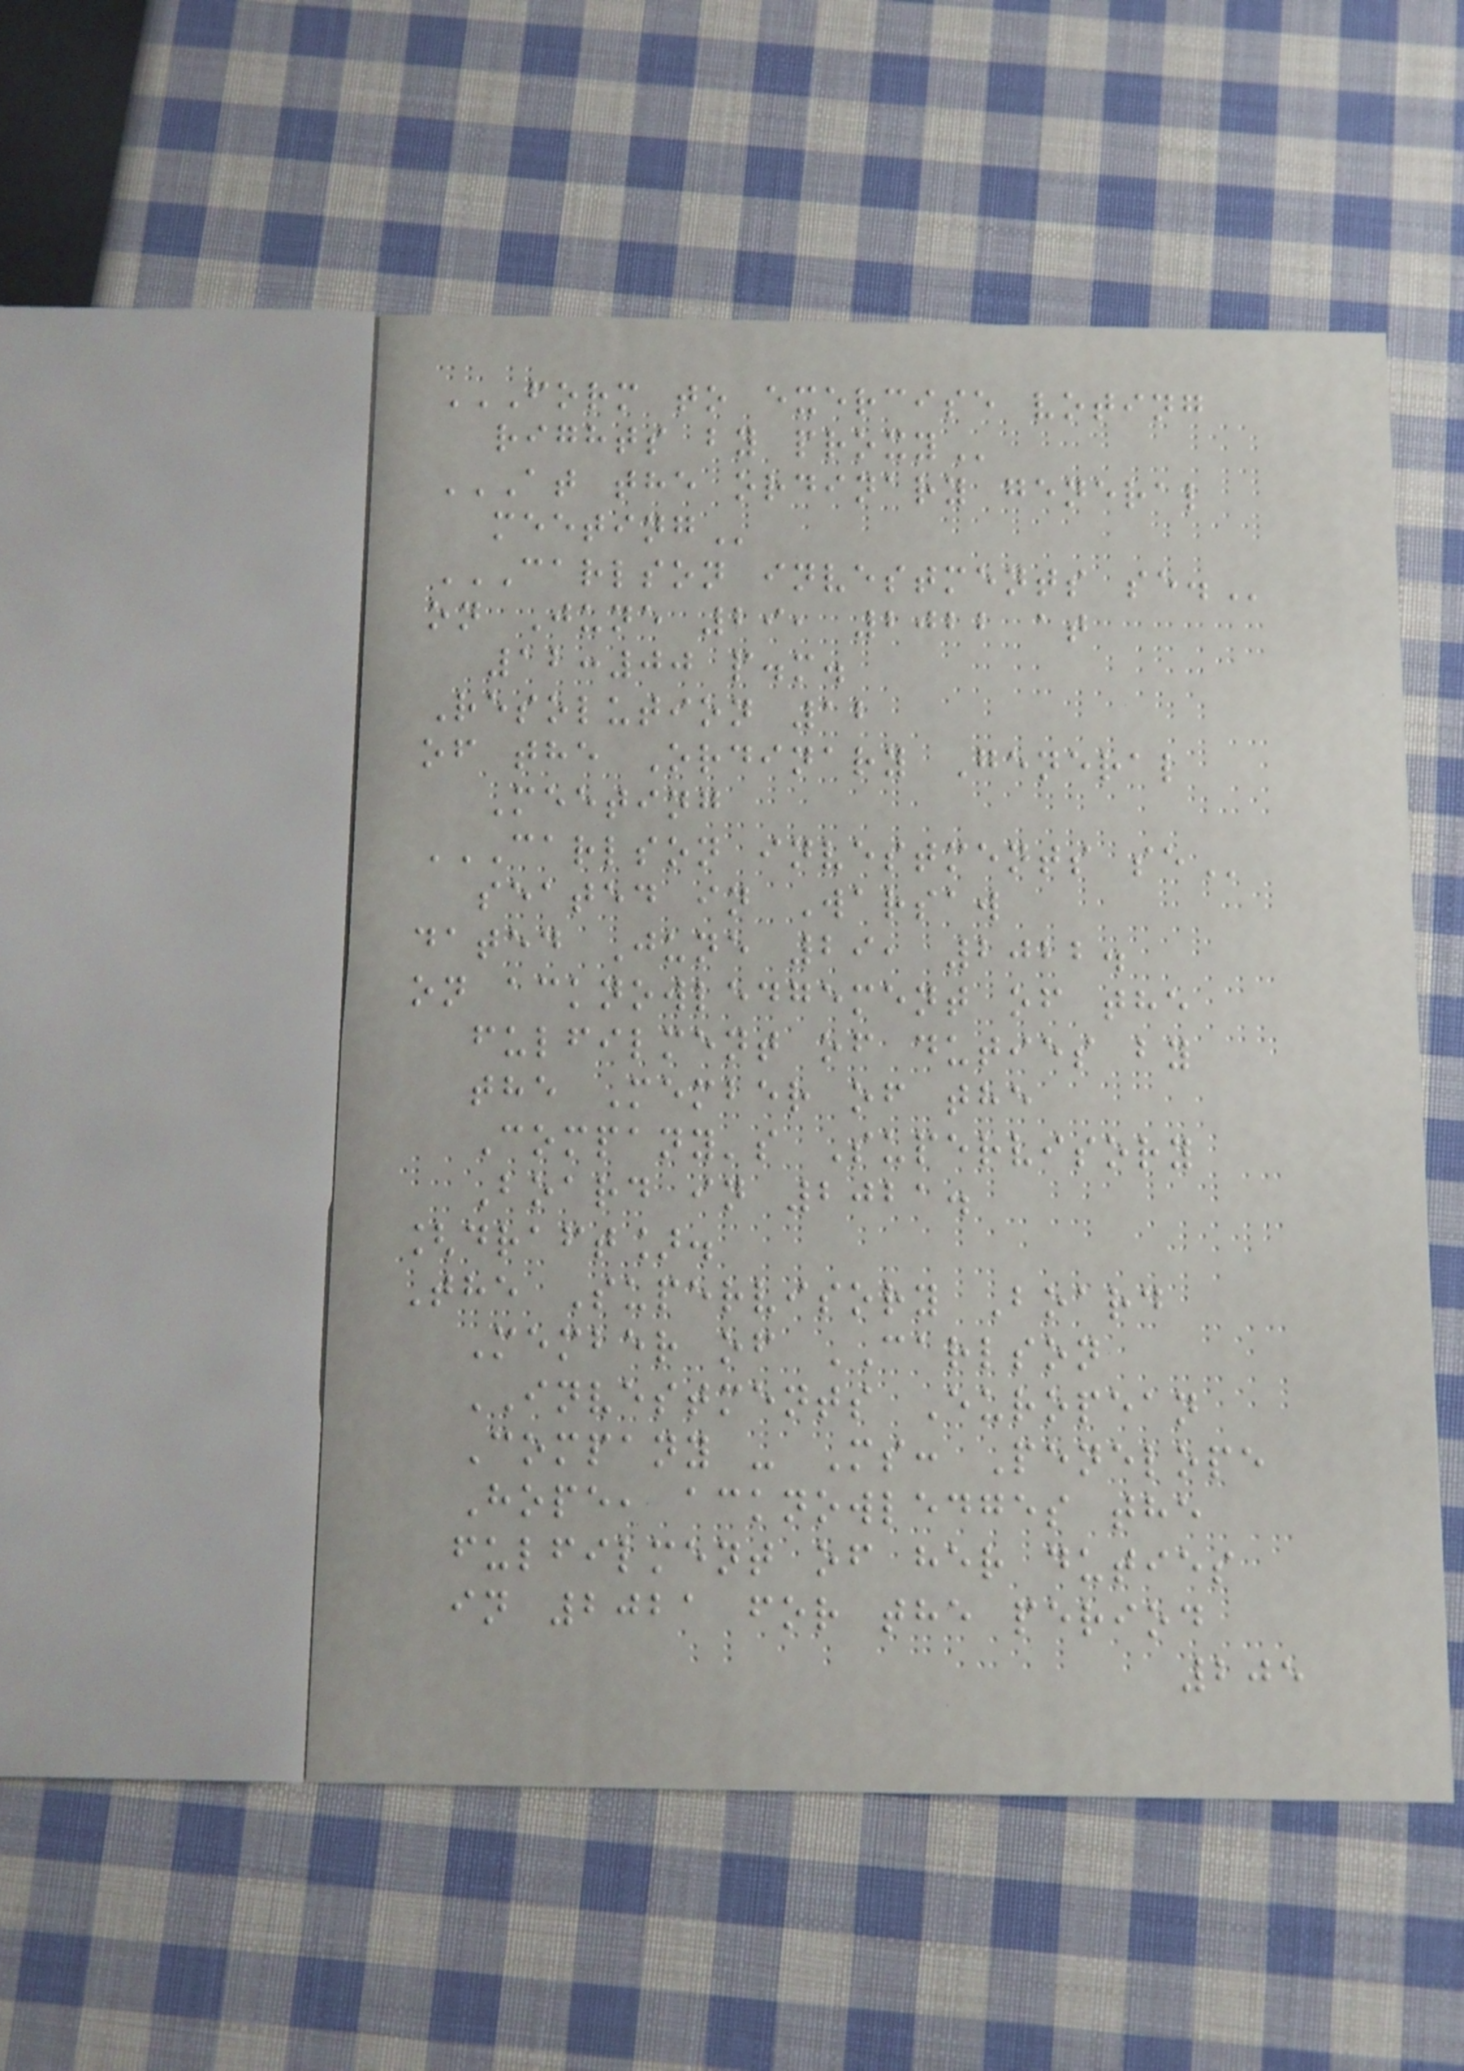FORM TO EXERCISE VOTING
RIGHTS BY PROXY
AT THE ORDINARY GENERAL
MEETING
CARLSON INVESTMENTS SE.
on June 29, 2022 at
12:00 p.m.
Resolution 12
of the Ordinary General
Meeting
CARLSON INVESTMENTS SE
seated in Warsaw
dated June 29, 2022.
on acknowledgement of the
fulfilment of duties by
the Member of the
Company's Supervisory
Board in 2021.
[draft].
The Supervisory Board
Member of CARLSON
INVESTMENTS European
Company - Ms: Penelope
Hope, acknowledges the
fulfilment of her duties
in 2021 for the period
205
